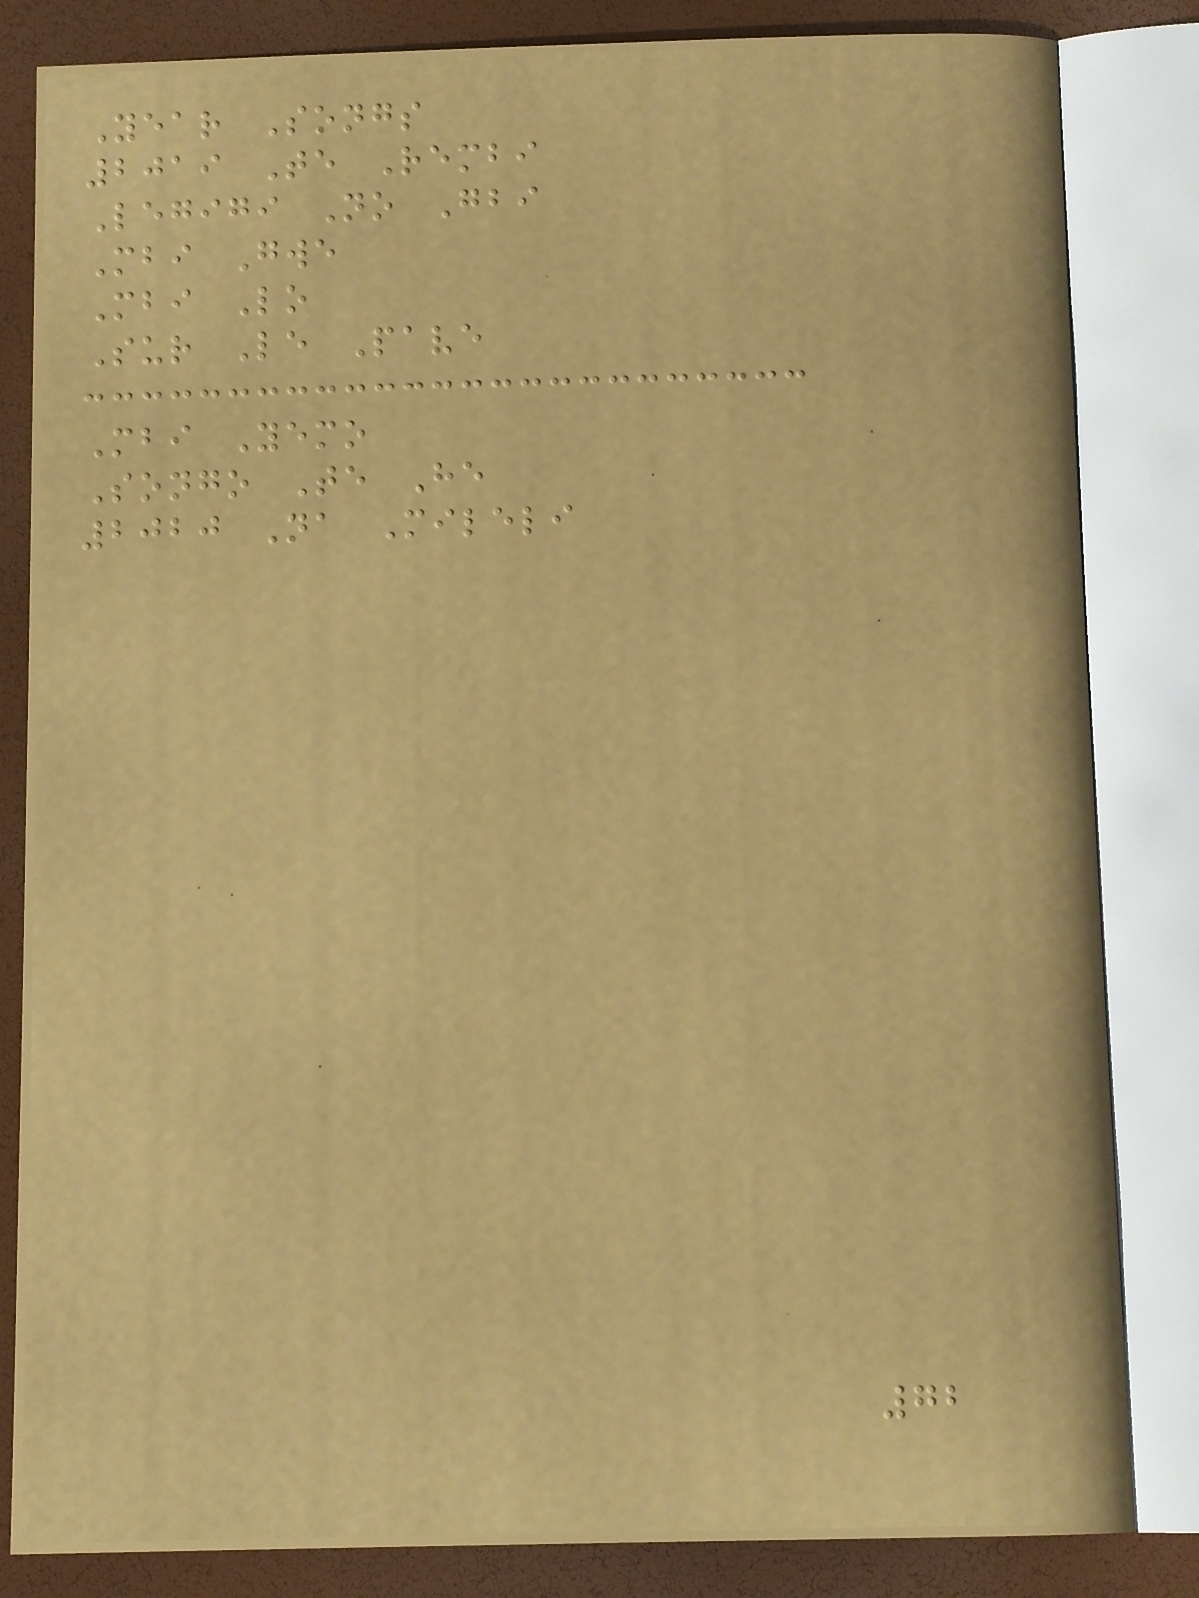Year Songs
2019 Te Rembi
Legigi No Gbi
Mbi Gwe
Mbi Lo
Sur Le Pave
Mbi Yemo
Songo Te He
2020 Na Mileli
72
